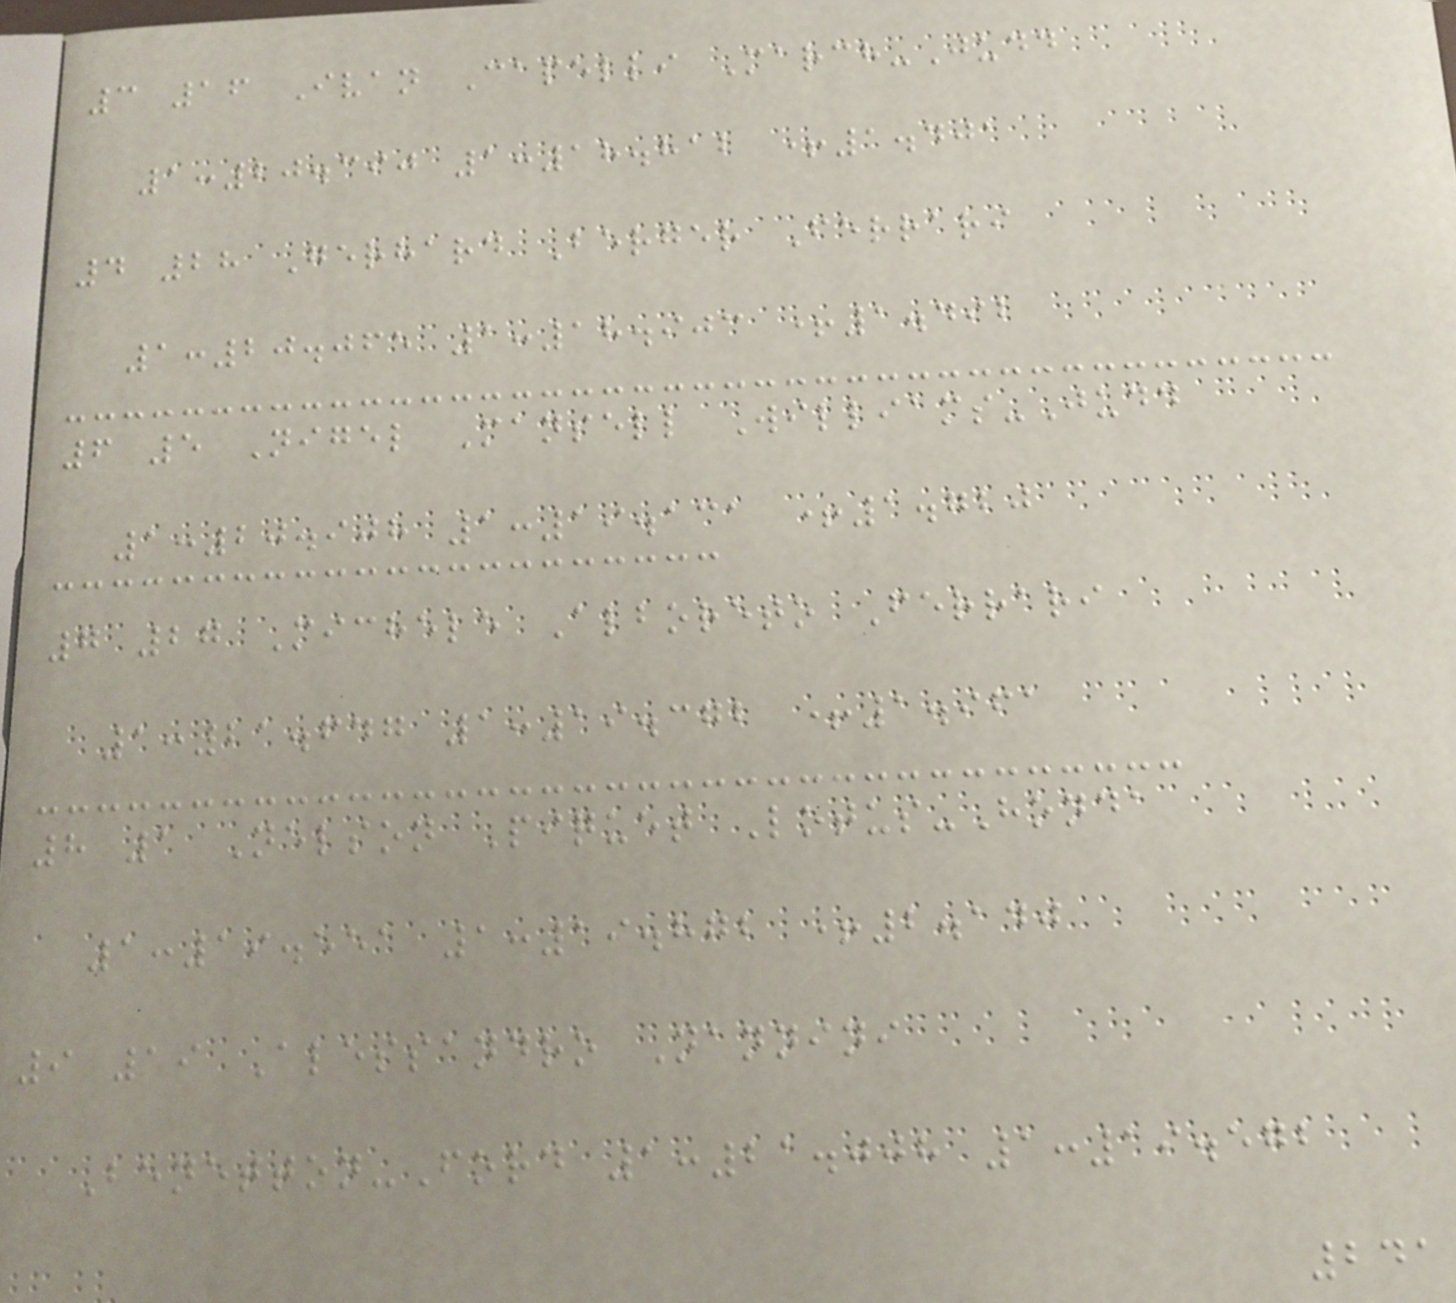3 16 Ivan Capelli March-Judd
1:20.390 1:18.812 +1.401
4 28 Gerhard Berger Ferrari
1:20.065 1:18.903 +1.492
6 5 Nigel Mansell Williams-Judd
1:20.908 1:19.131 +1.720
7 27 Michele Alboreto Ferrari
1:21.647 1:19.372 +1.961
8 1 Nelson Piquet Lotus-Honda
1:19.551 1:19.872 +2.140
9 19 Alessandro Nannini
Benetton-Ford 1:21.008 1:19.572
241
